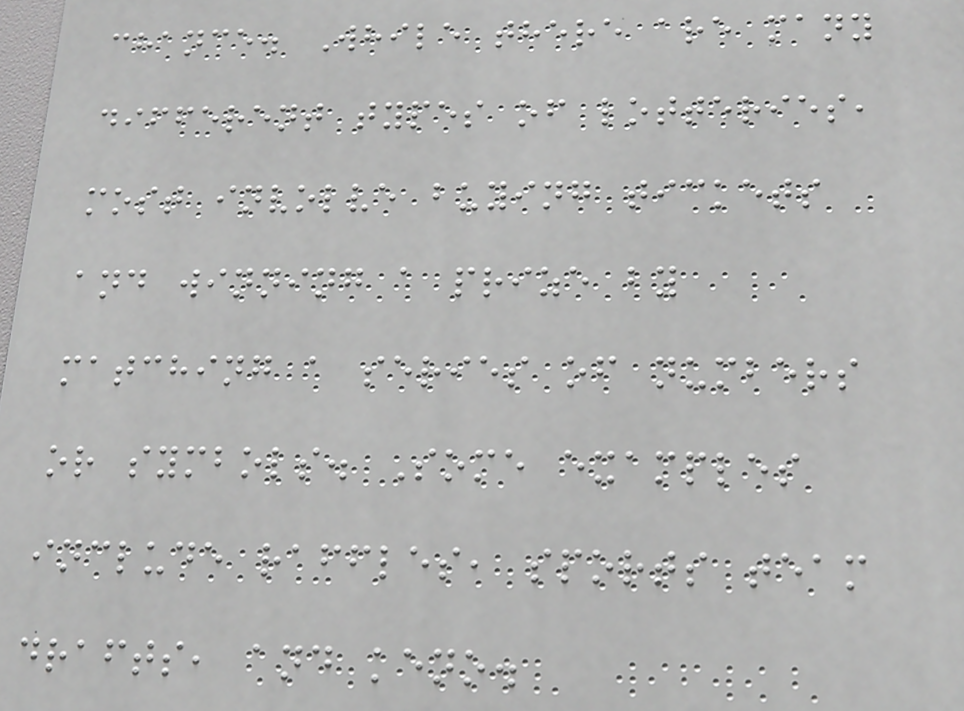chance. While there are many
different types of lotteries,
most involve buying tickets
and winning a prize by
matching a series of numbers
or symbols. Some examples
include raffles, sports team
drafts, and keno.
